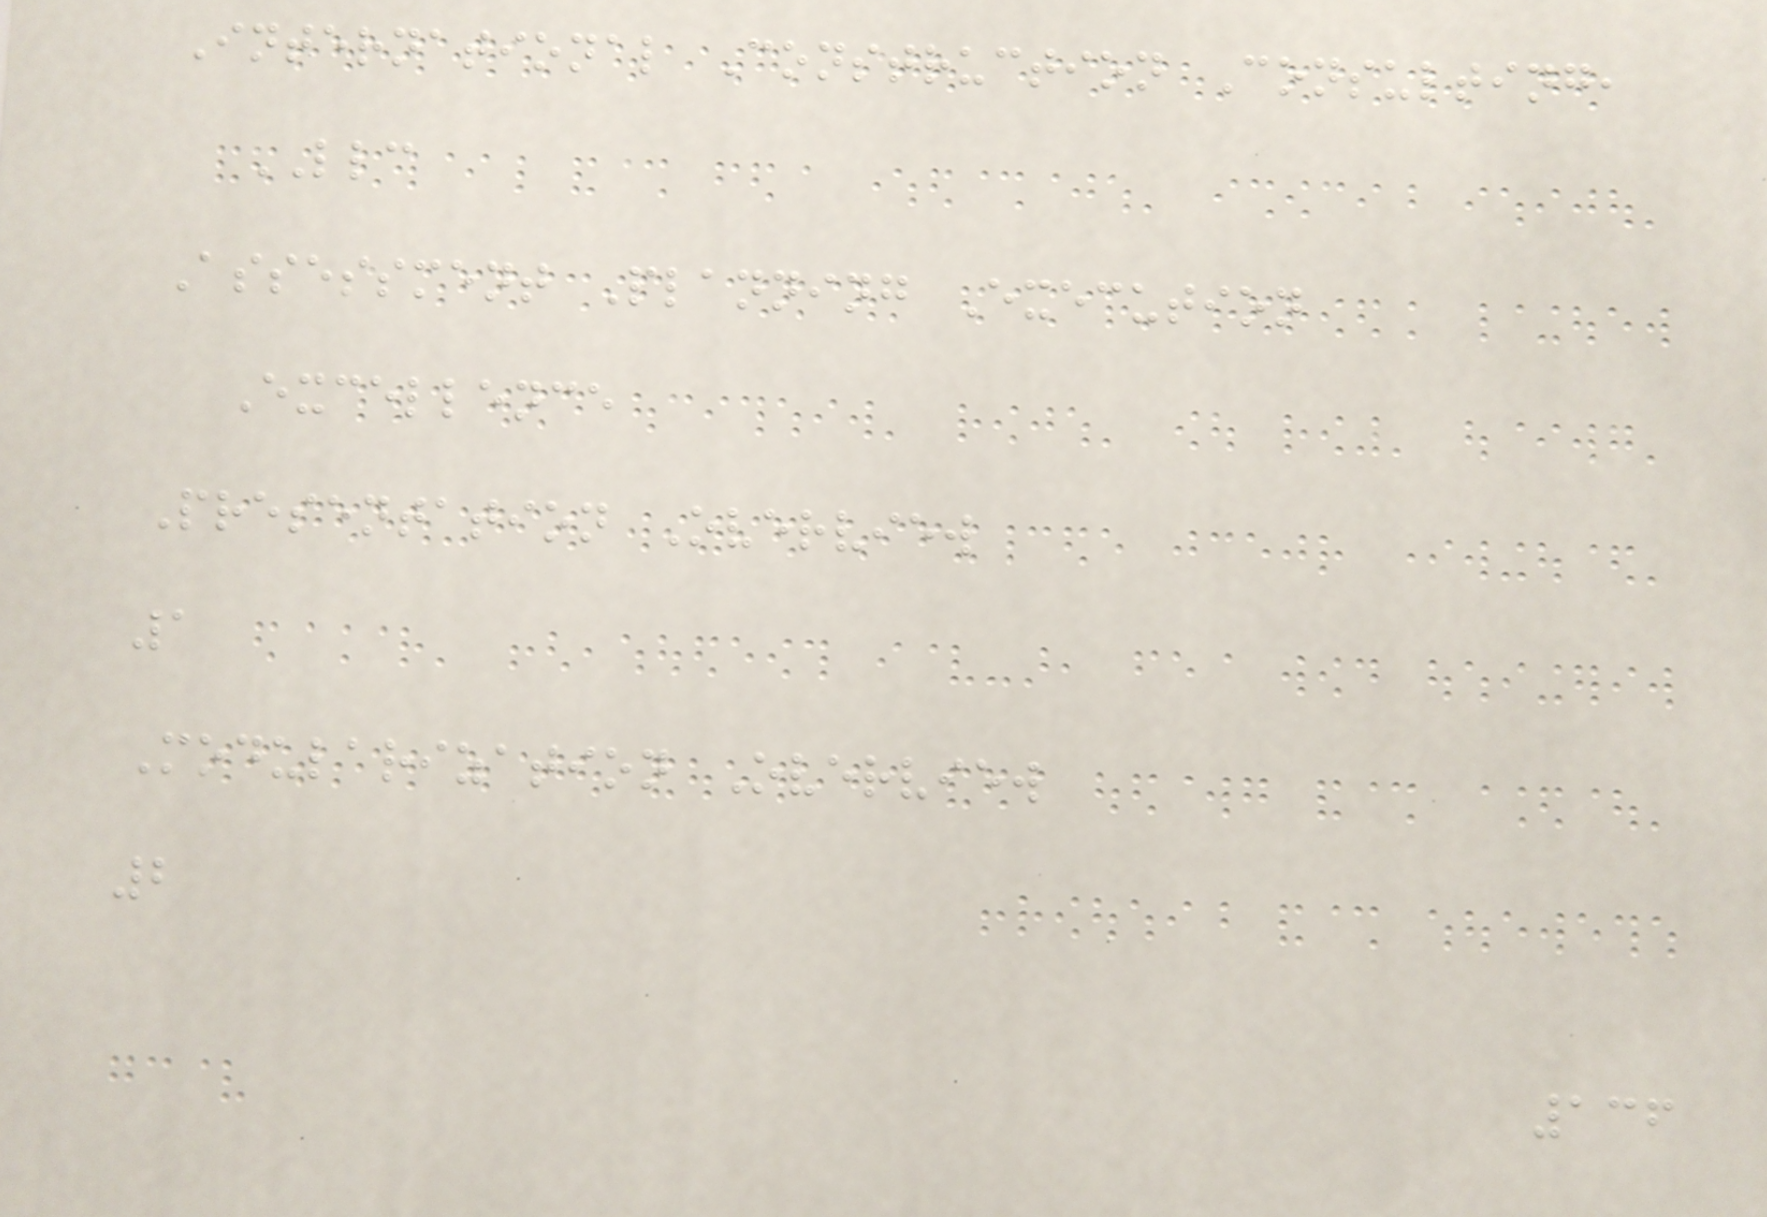International Construction Consulting,
LLC
Assessment Planning Execution
Excellence
Presentation Overview
1
Modularization Overview
2
136
